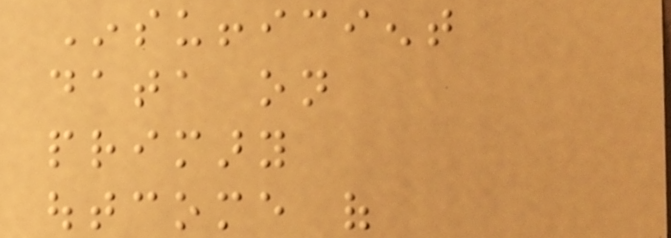Insufficient
data on
primary
outcome of
